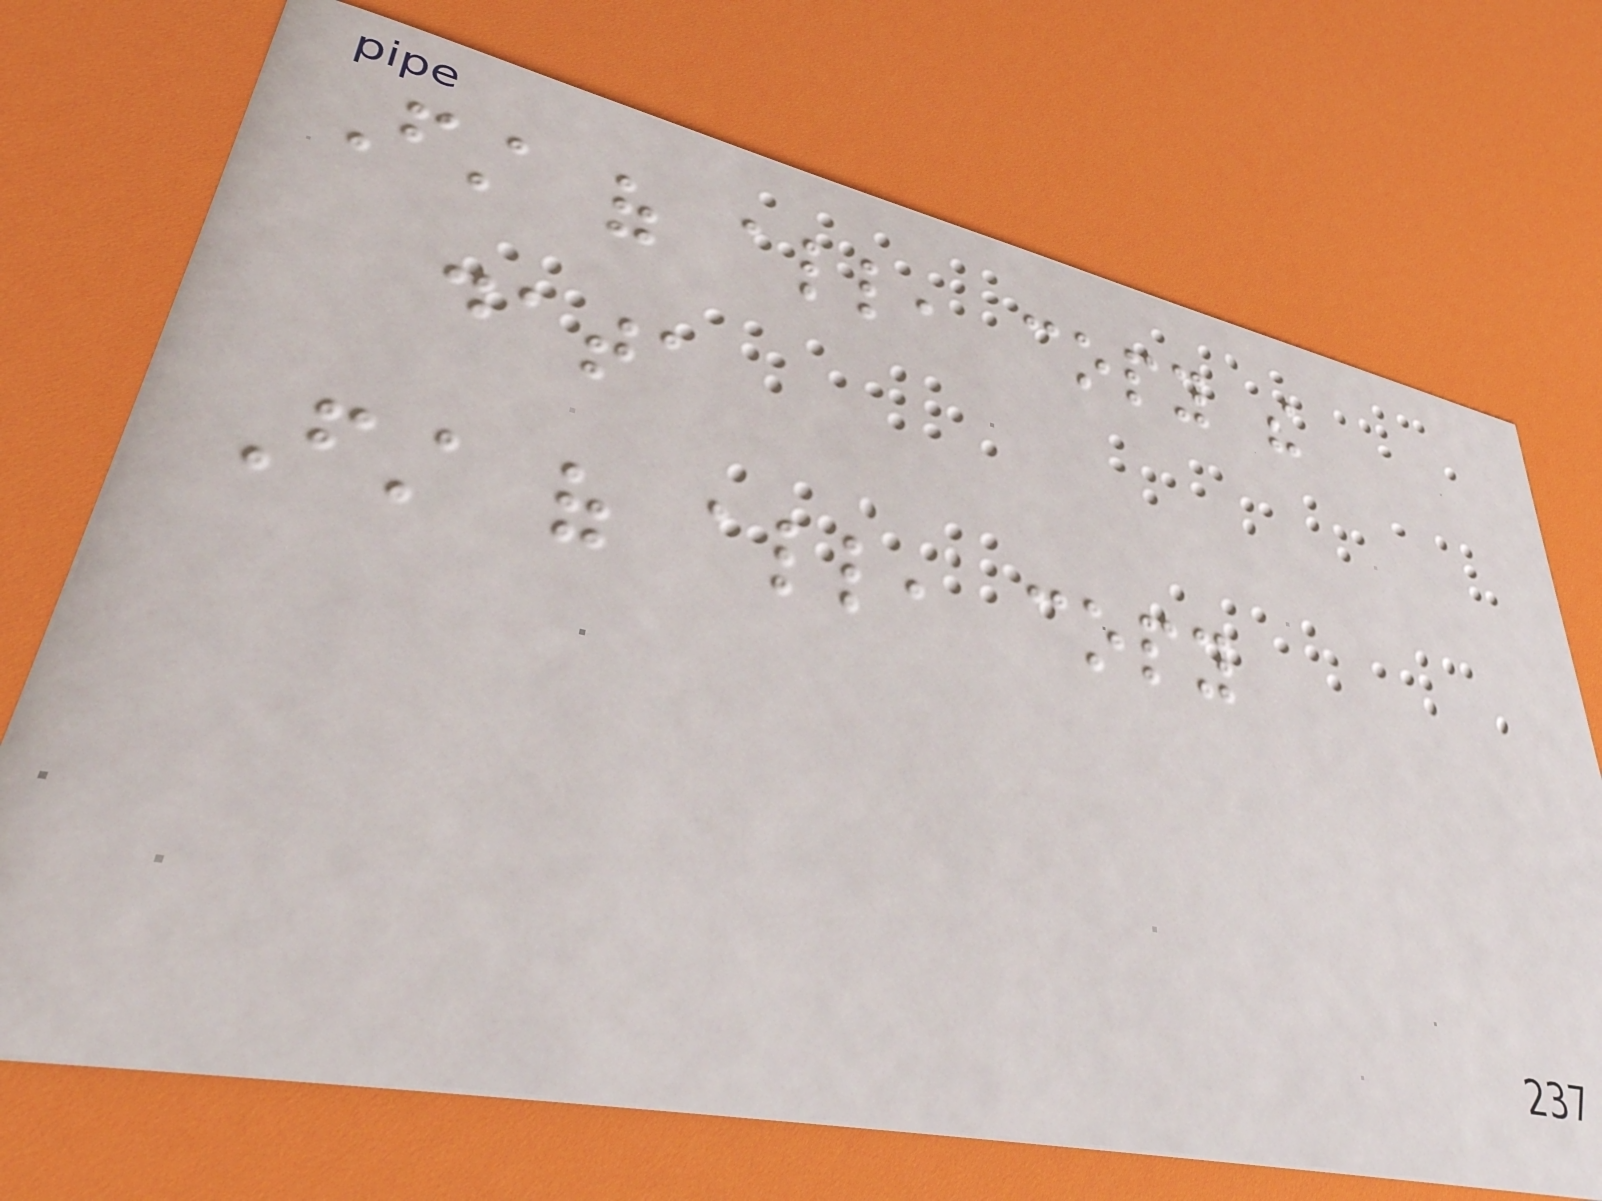First of all, copy the
data
First of all, copy
